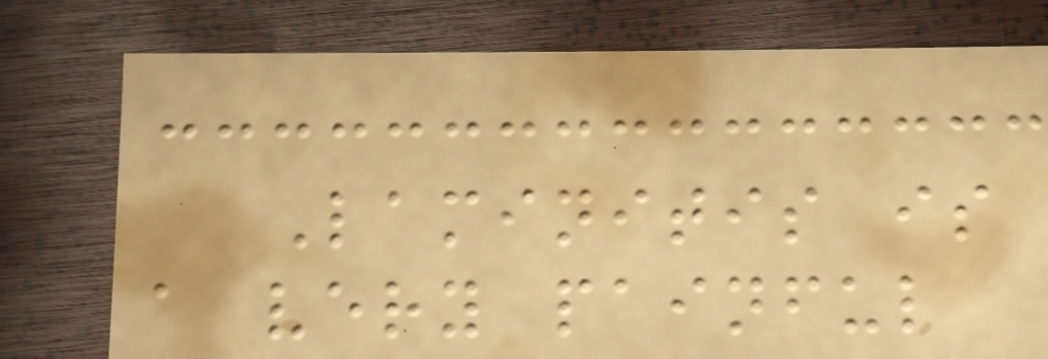Laminitis is
a very painful
